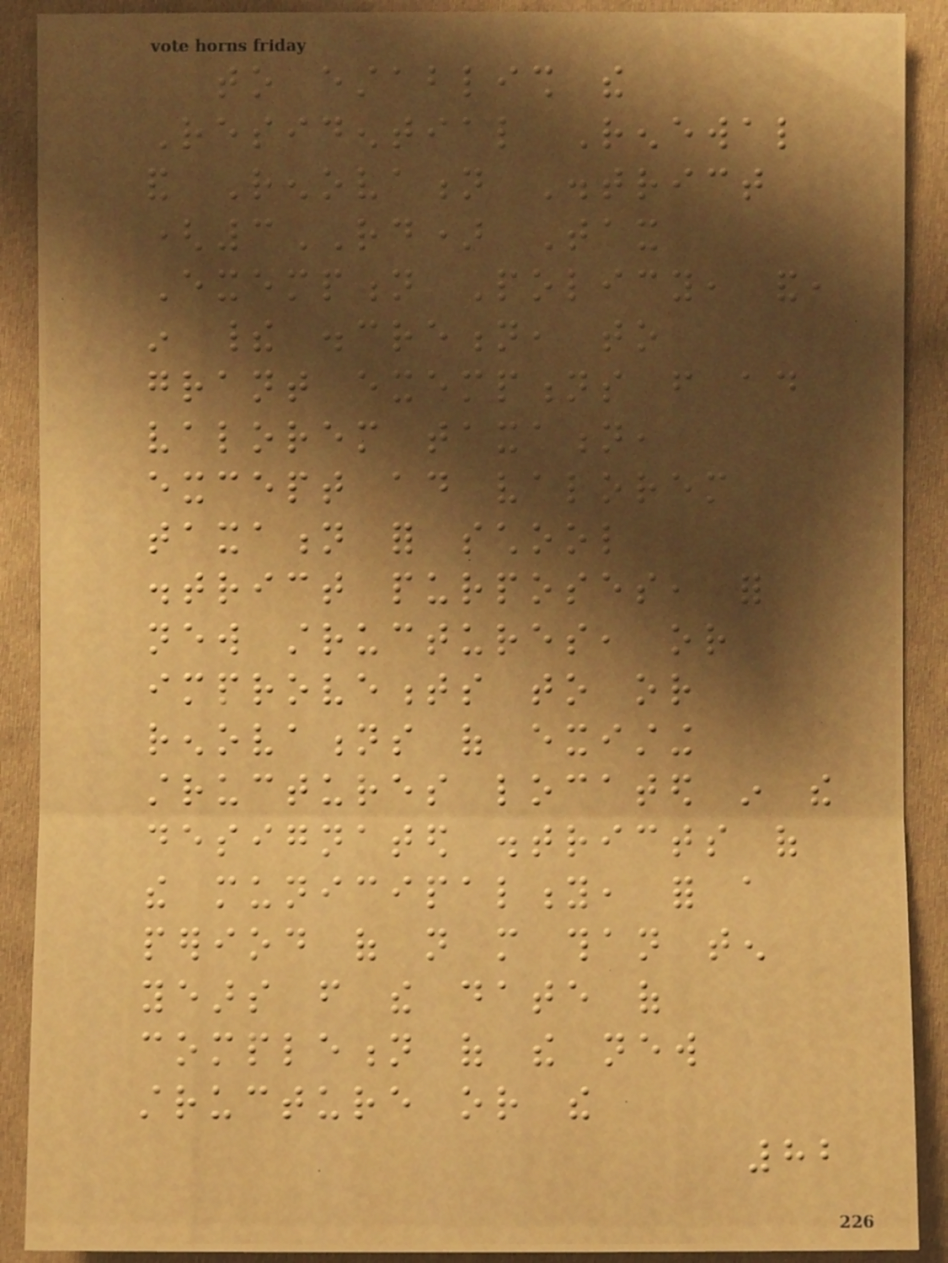to establish the
Residential Renewal
and Renovation District
(3RD) Tax
Exemption Policy, and,
in their discretion, to
grant exemptions from ad
valorem taxation,
except ad valorem
taxation for school
district purposes, for
new structures, or
improvements to or
renovations of existing
structures located in the
designated districts of
the municipality, for a
period of not more than ten
years from the date of
completion of the new
structure or the
82
